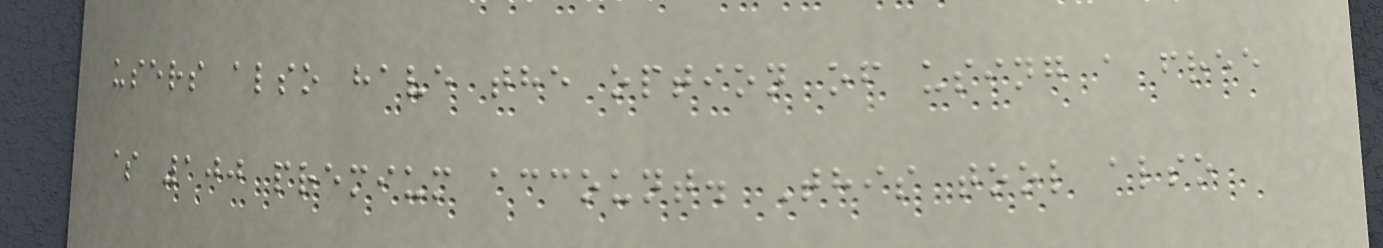users also have the option of using a free
$ 100 premium account. This tool also
